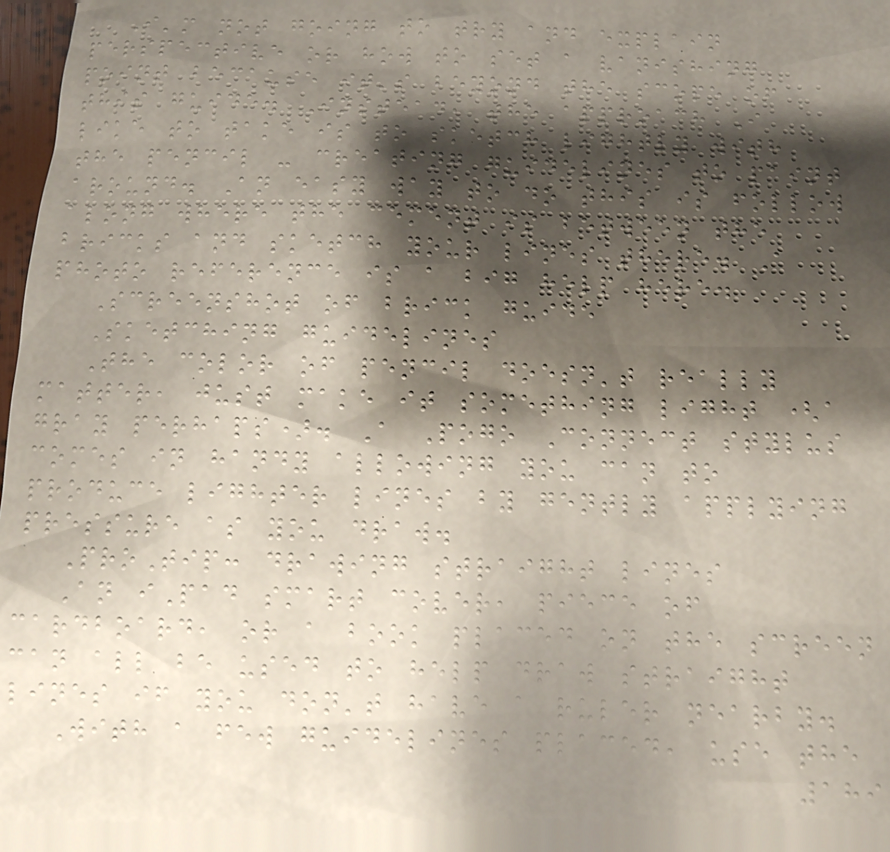I'm not going to try and explain
perspective or how to set a vanishing
point because it's beyond the scope of
this guide. Instead, the approach I
like to take is to sketch lightly with
the pencil - creating guidelines to paint
around. An easy way to do this is follow
along where the cement is between the
bricks and sketch your lines there. A
photo reference is a big help here.
Screenshot of brick guide
Sketching guidelines
The color of pencil doesn't really
matter, just make it something light (a
gray perhaps). A Pogo Connect stylus
comes in handy allowing you can to
produce lighter lines by gently applying
pressure as you draw.
ProTip: drawing straight lines
An iPad smart cover, piece of
cardboard, or a book placed on the screen
can all be used to help draw straight
lines if you don't have a ruler nearby.
With a few guidelines placed, use the
189
